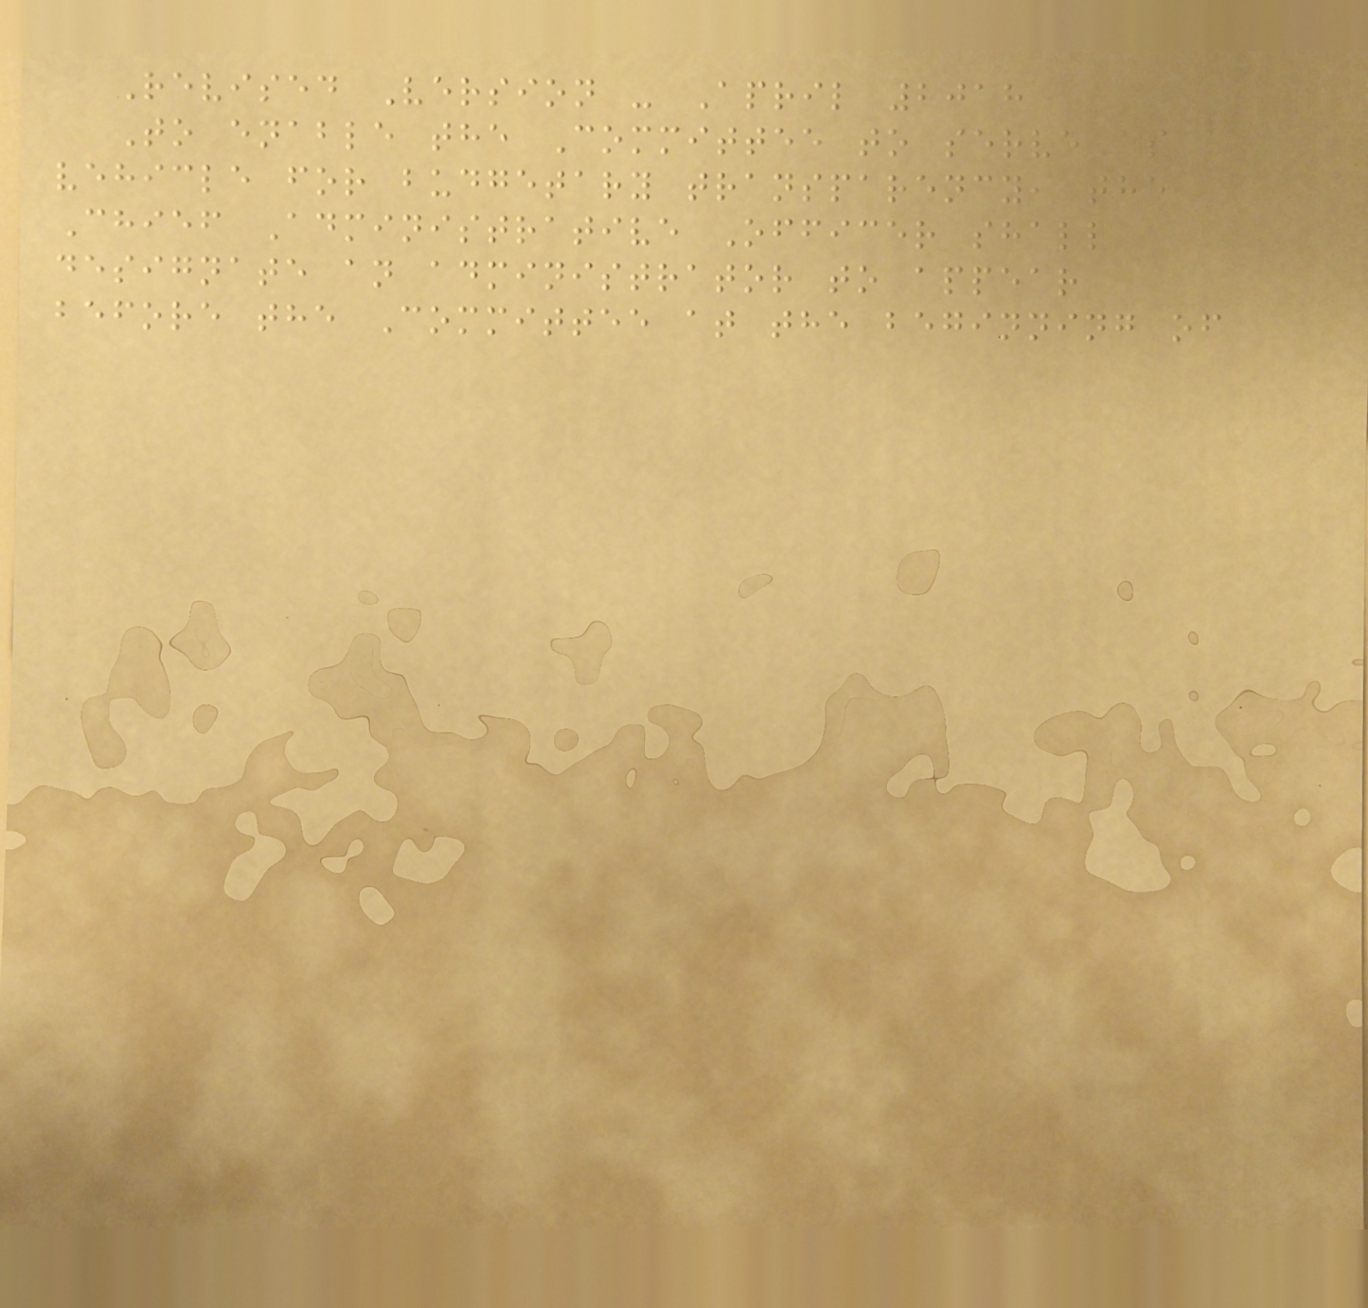Revised Version - April 2018
To enable the Committee to serve as a
vehicle for budgetary transparency, the
Chief Administrative Officer shall
designate an administrator to appear
before the Committee at the beginning of
